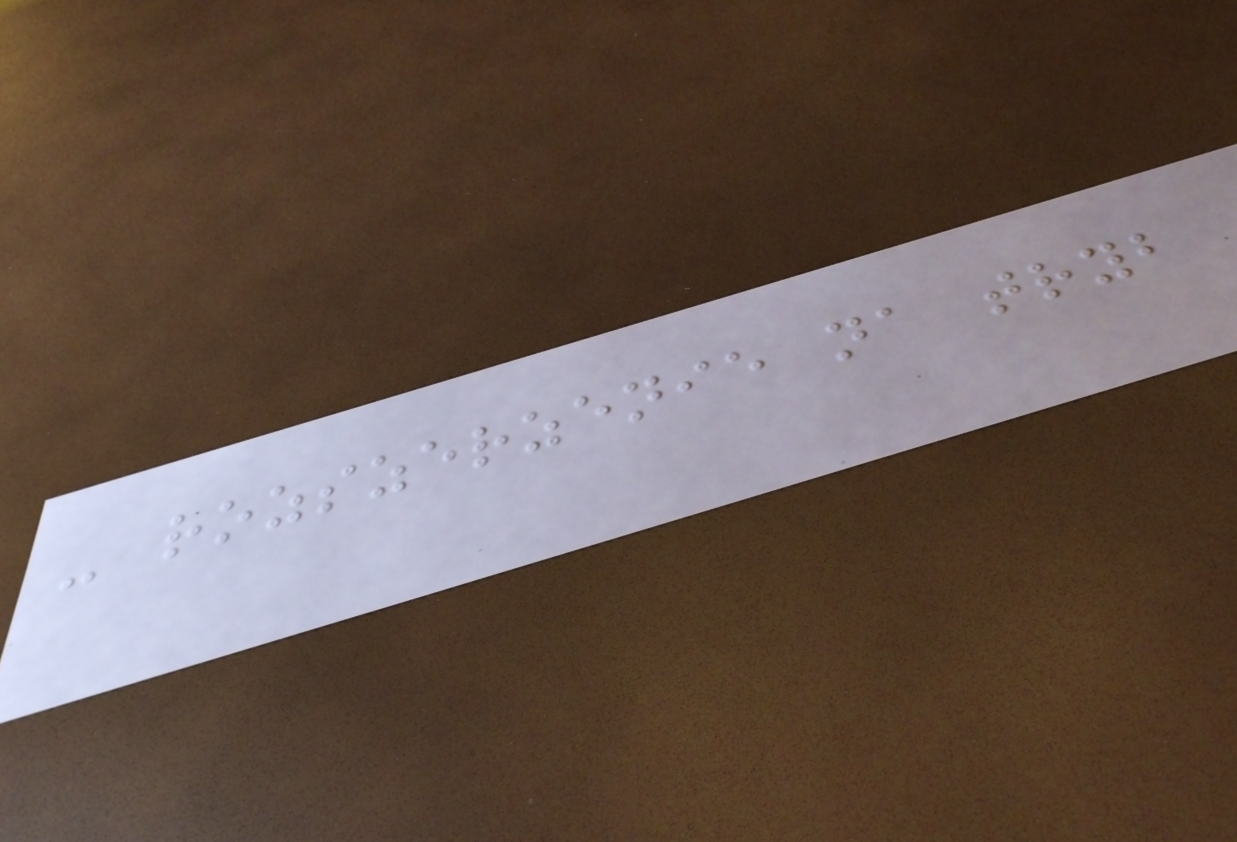- rozszerzenie na tryb
